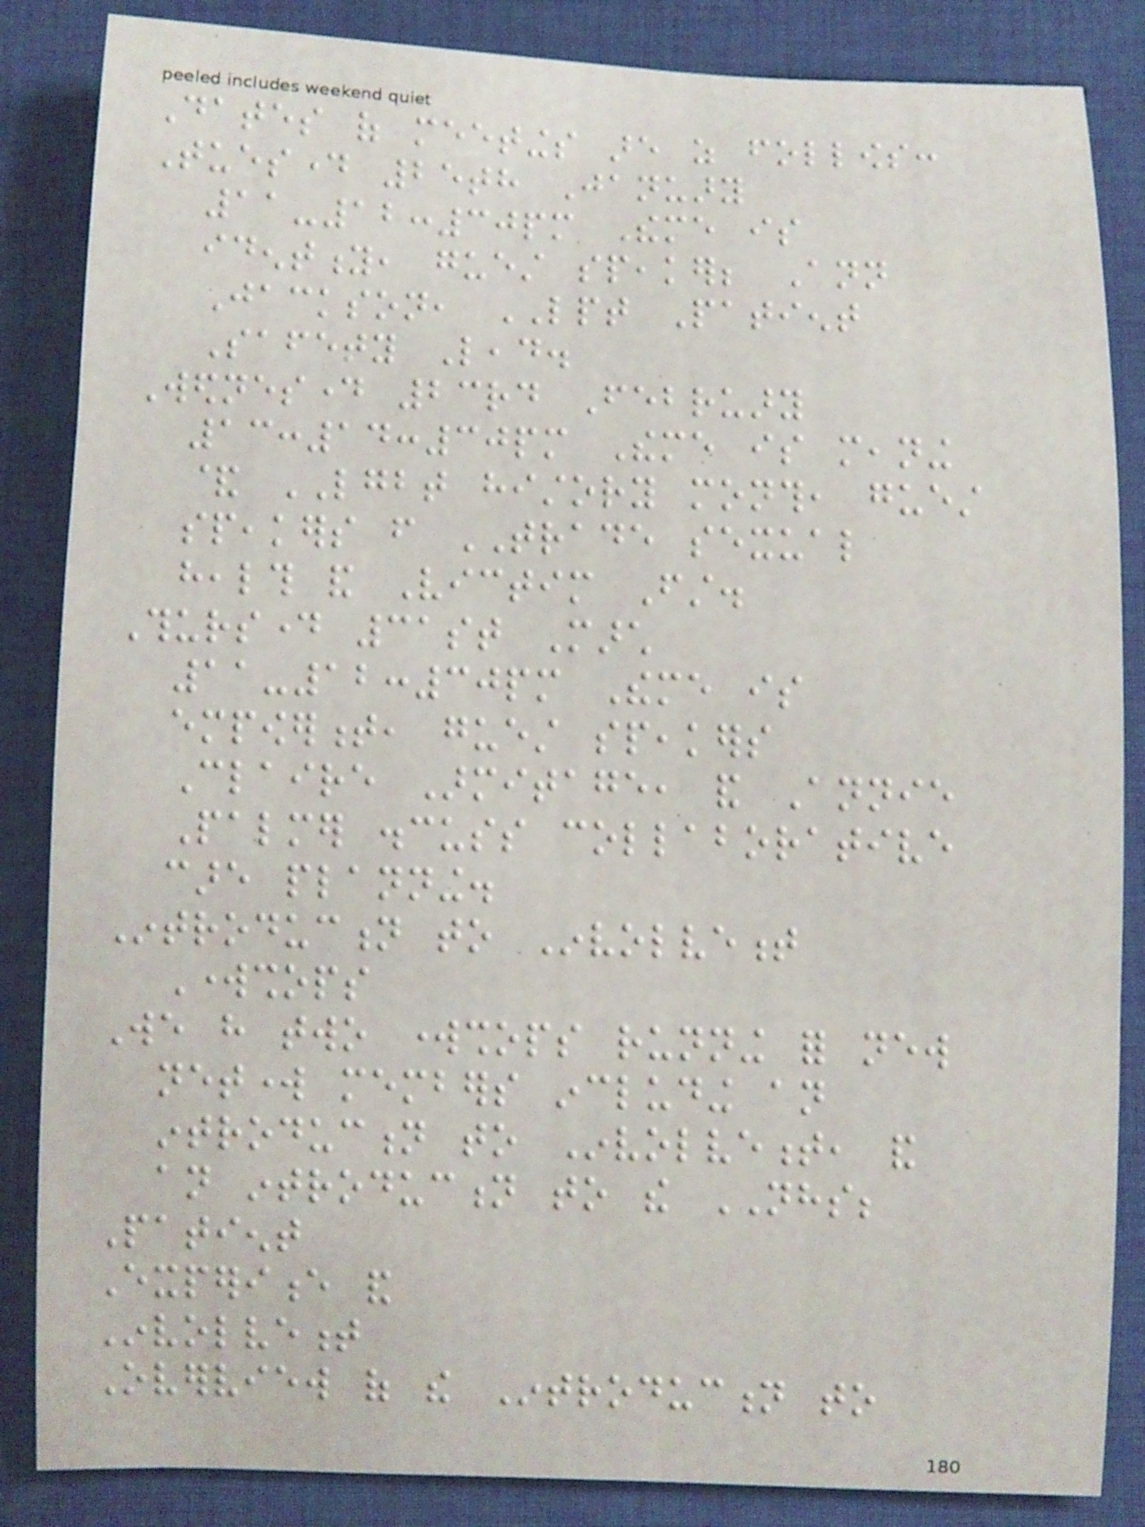Dates of meetings are as follows:
Tuesday 25th January
11-12:30pm Theme is
identity, guest speaker; Ann
Jackson, LPT Patient
Safety Lead.
Wednesday 23rd February
13:14:30pm Theme is meaning
& LGBT history month, guest
speakers from TRADE sexual
health and Victim First.
Thursday 31st March
11-12:30pm Theme is
empowerment, guest speakers
Claire Armitage, and Annie
Palmer discuss collaborative
care planning.
Introduction to Involvement
Workshops
We have two workshops running for new
network members including an
introduction to Involvement, and
an introduction to the NHS;
Patient
Experience and
Involvement
Overview of the Introduction to
